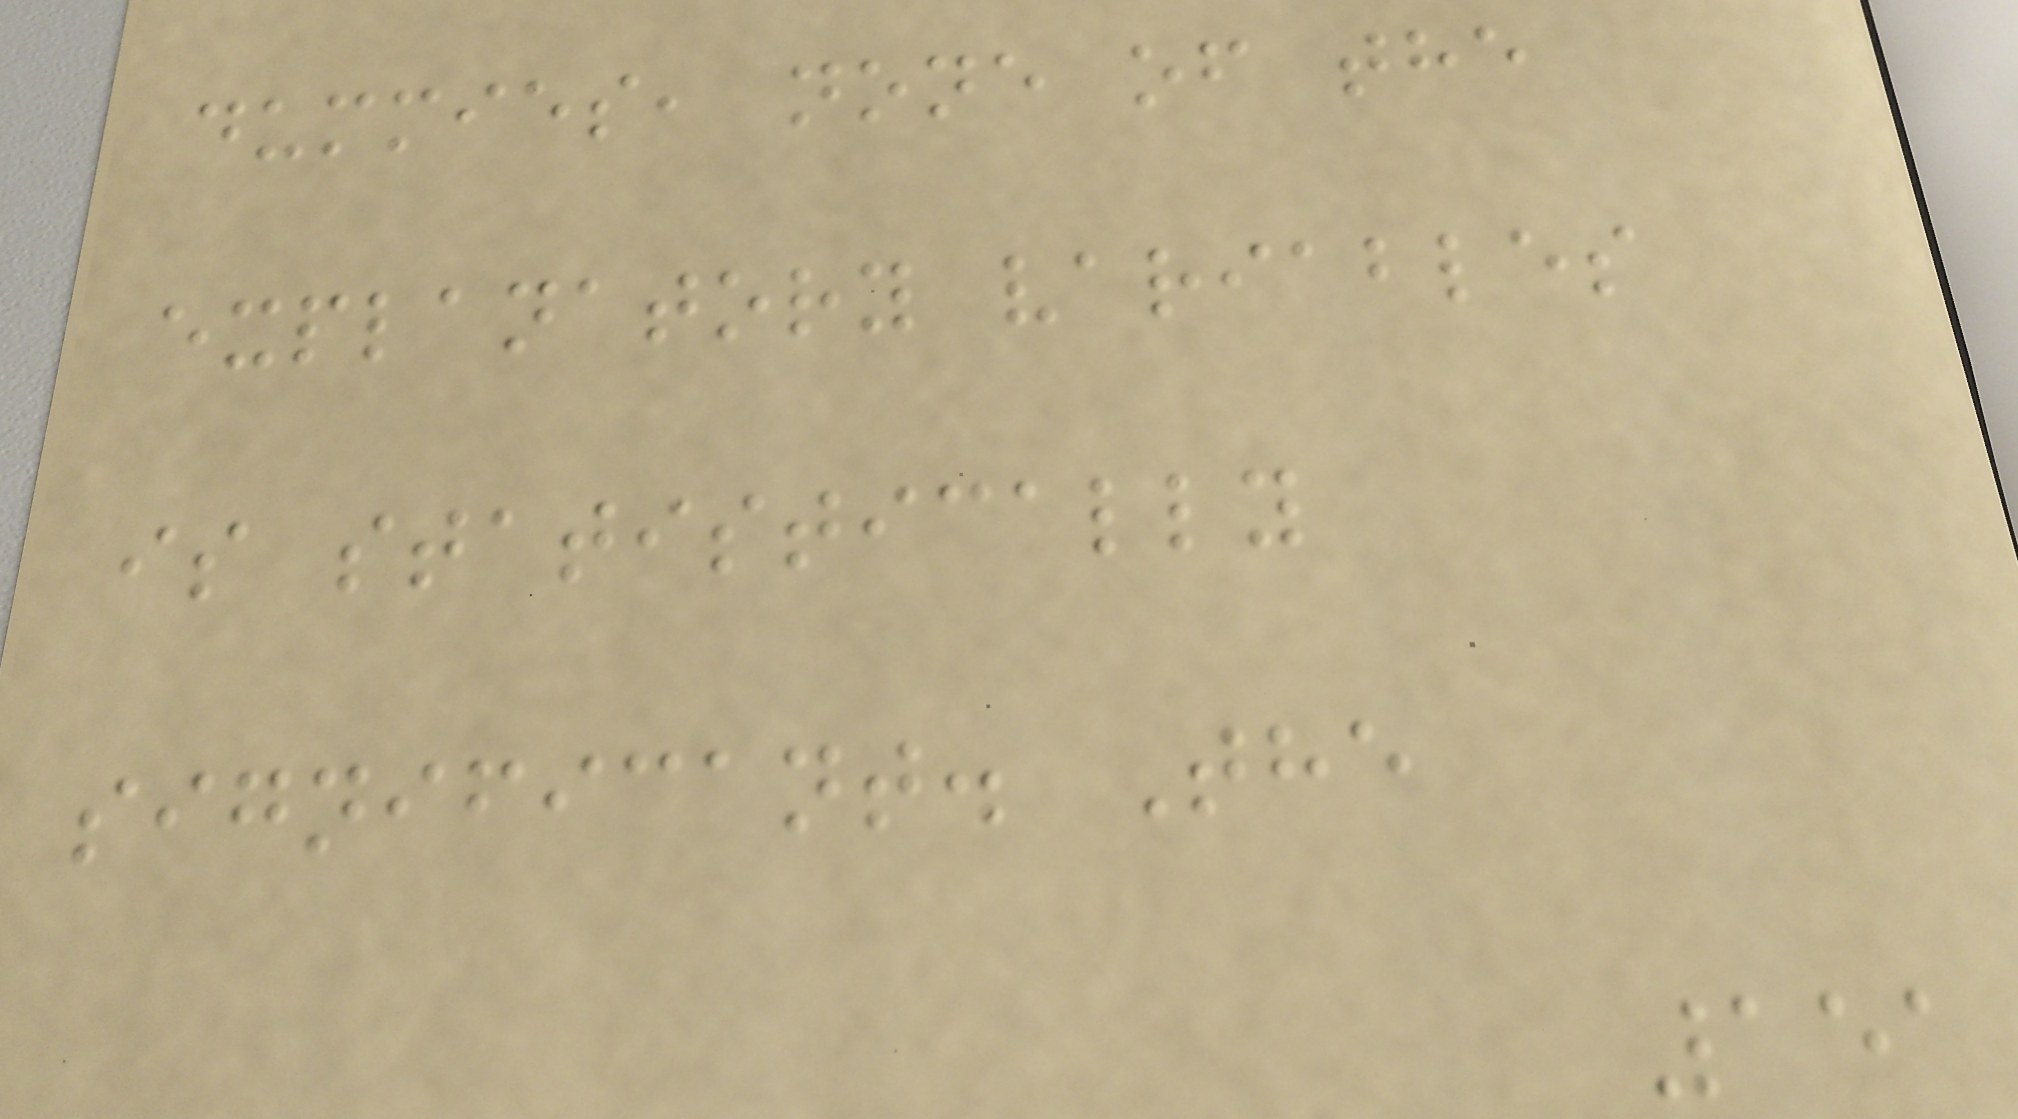dummies, none of the
explanatory variables
is statistically
significant. The
151
